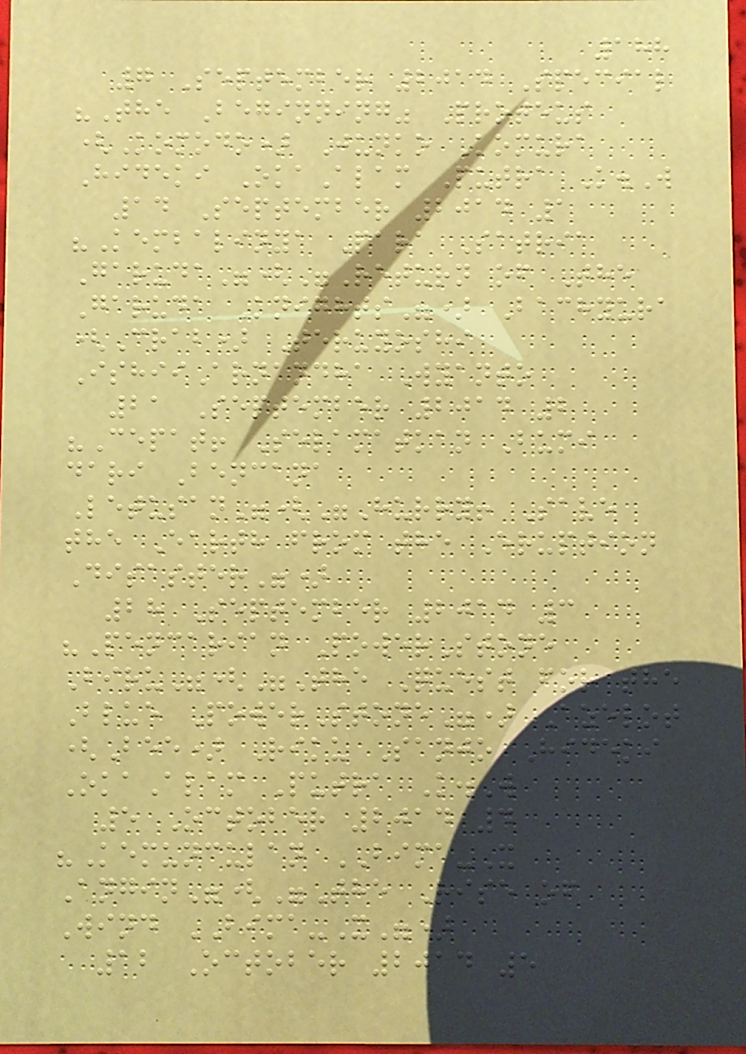188
7 September 2014 Special
"The Beginning" Proteus
(Komodo) Junko Komura
Hideki OkaAlam Putra K.W
14 September 2014 1
"Kembalinya Para Satria
Garuda"("Return of The
Garuda Knights") Bachyura
(Crab) Teruyoshi
IshiiArnandha Wyanto
21 September 2014 2
"Cepat! Selamatkan Bumi
dari Bencana
Letusan"("Hurry! Save
the Earth from the Eruption
Disaster")
28 September 2014 3
"Pencarian PowerStone
Biru"("The Quest for the
Blue PowerStone") Azelot
(Bee) Riku Sanjo Hideki
OkaAlam Putra K.W
5 October 2014 4
"Kemunculan BIMA-X
Angin"("The Rise of
Wind BIMA-X")
12 October 2014 5
